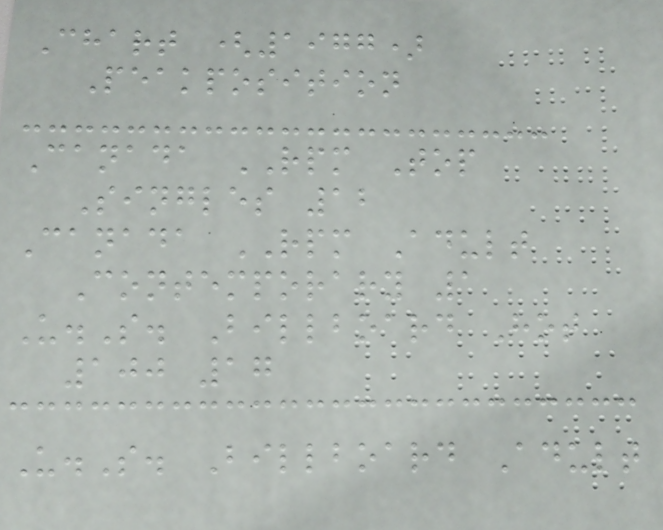Chart (1977)
Peakposition
Canada RPM Top
Singles 12
Canada RPM Adult
Contemporary 1
U.S. Billboard Hot
100 17
U.S. Billboard Adult
